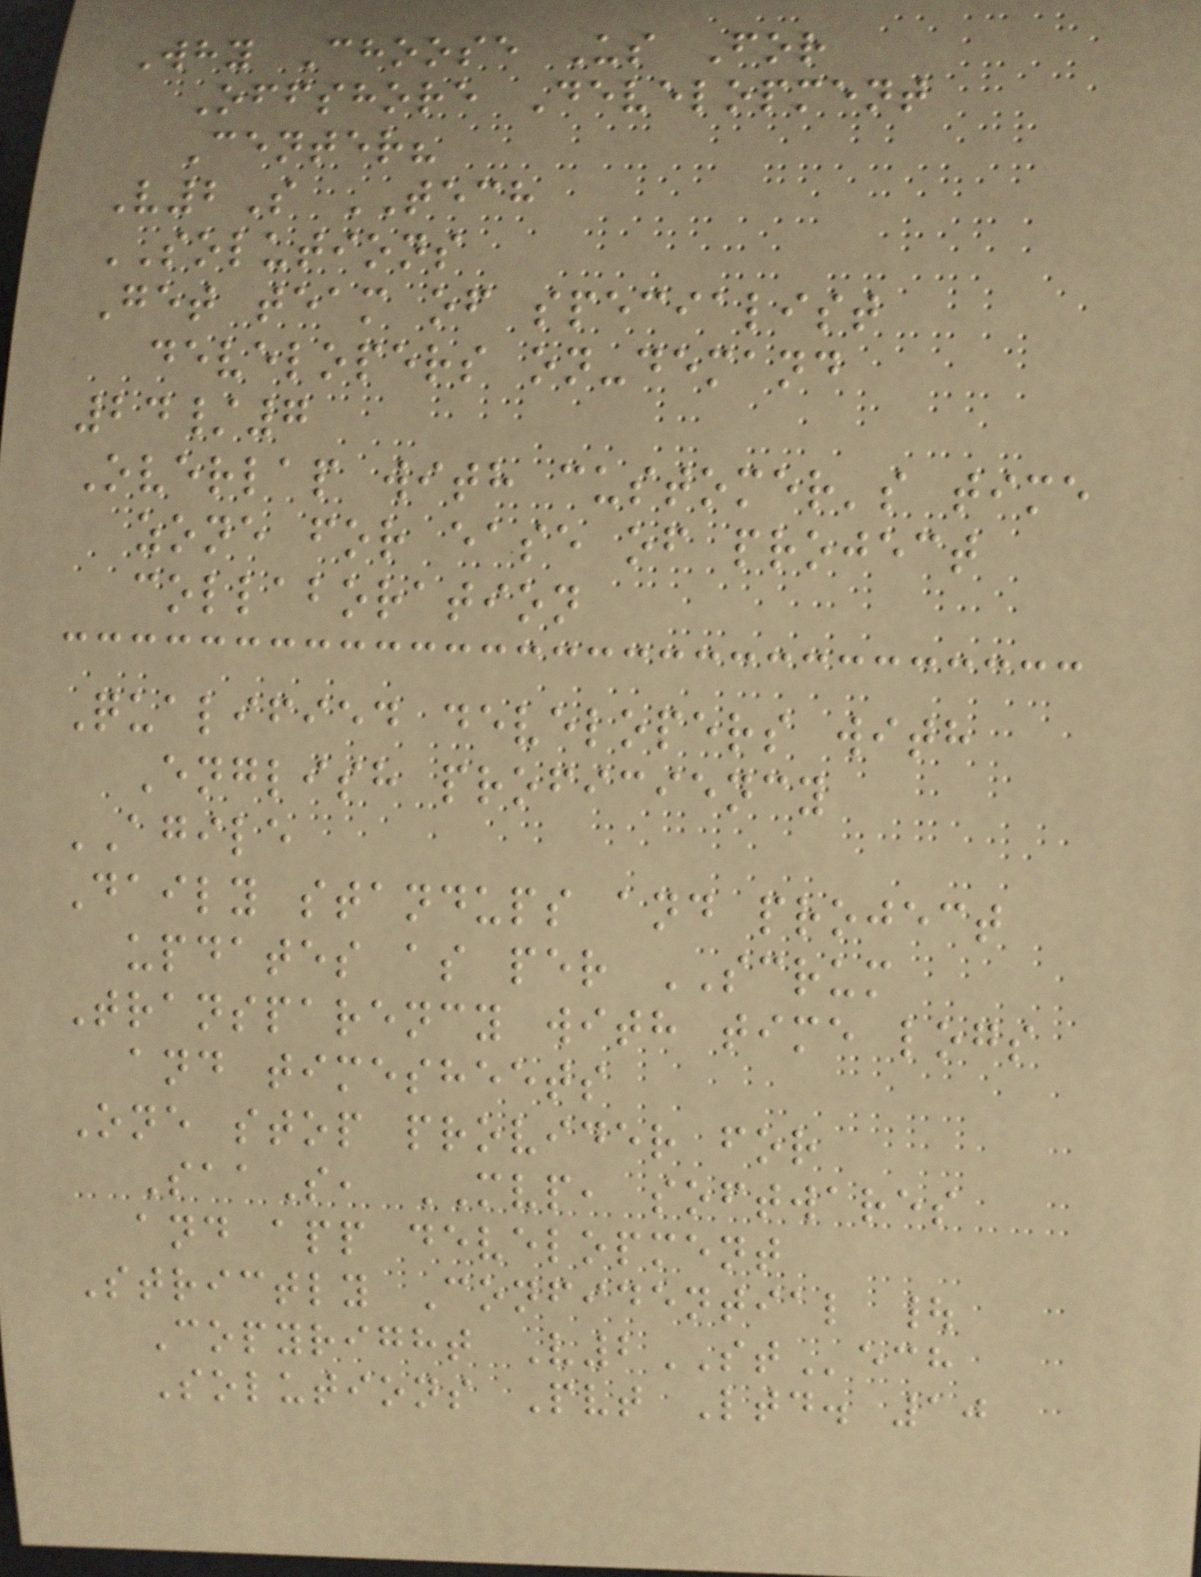Why Choose Us For
Offshore Development
Center?
V2S TECH
SOLUTIONS
Get team of specialist
developers on-demand
24/7
Overlap with customer's time
zone for ease of project
collaboration
Qualified developers with
English proficiency
AGILE
Daily standups and project
updates as per SCRUM
Transparency with time logs
and timesheets
One stop provider for
SaaS, MVP, softwares
and app development
Strictly Confidential |
Copyright V2STech
Solutions Pvt Ltd. 10
